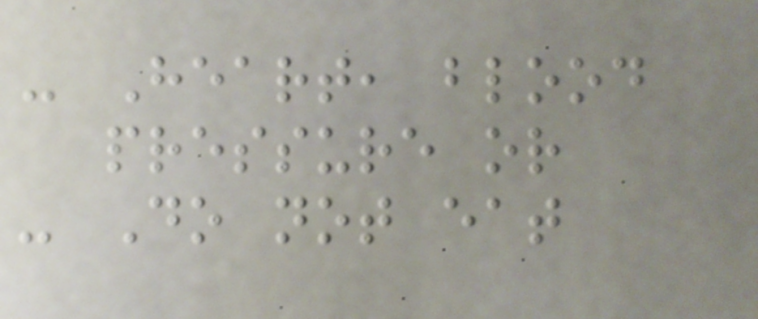- Heart, blood
pressure or
- Do not eat
